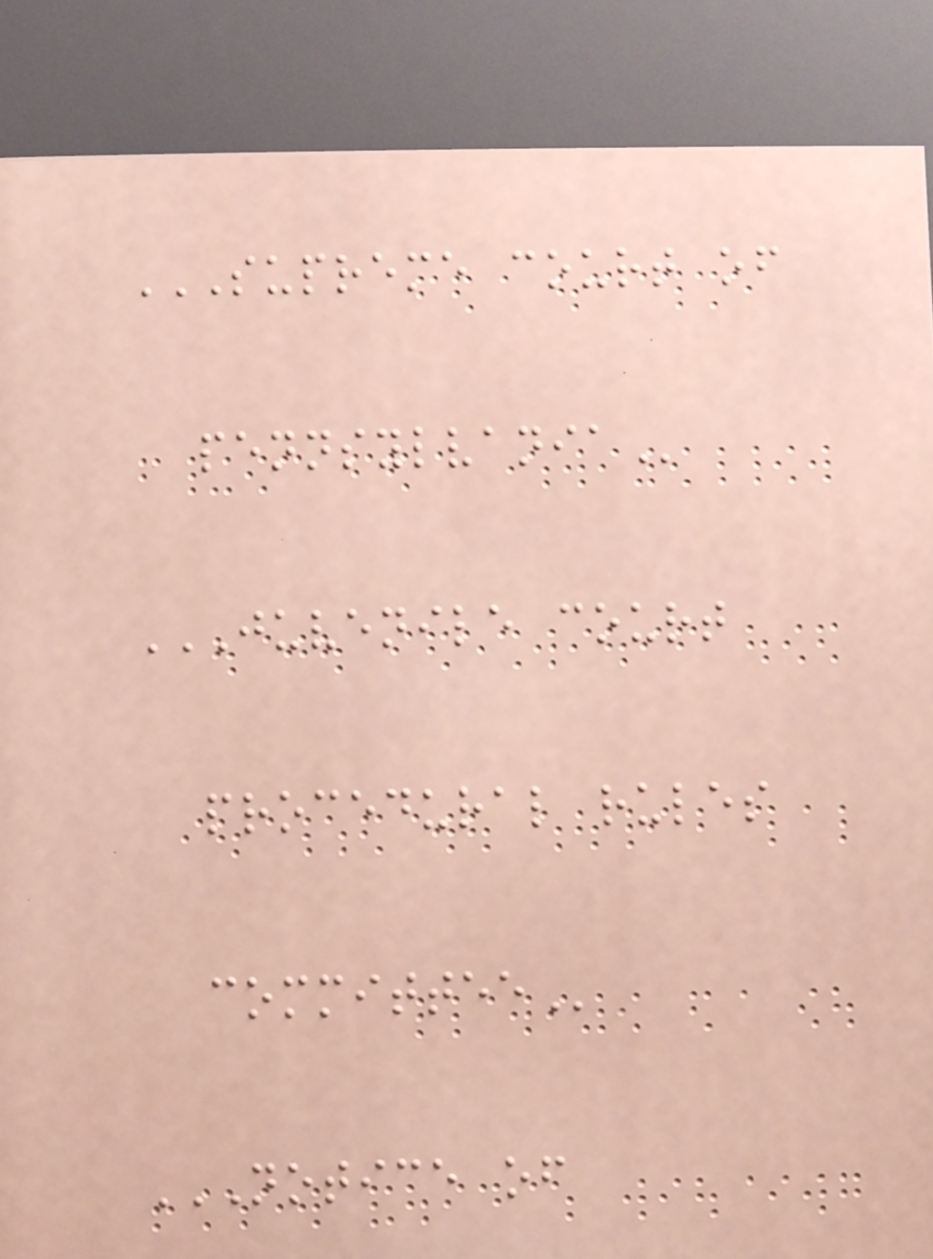SUPREME COURT OF
PENNSYLVANIA
JUVENILE COURT
PROCEDURAL RULES
COMMITTEE
NOTICE OF
